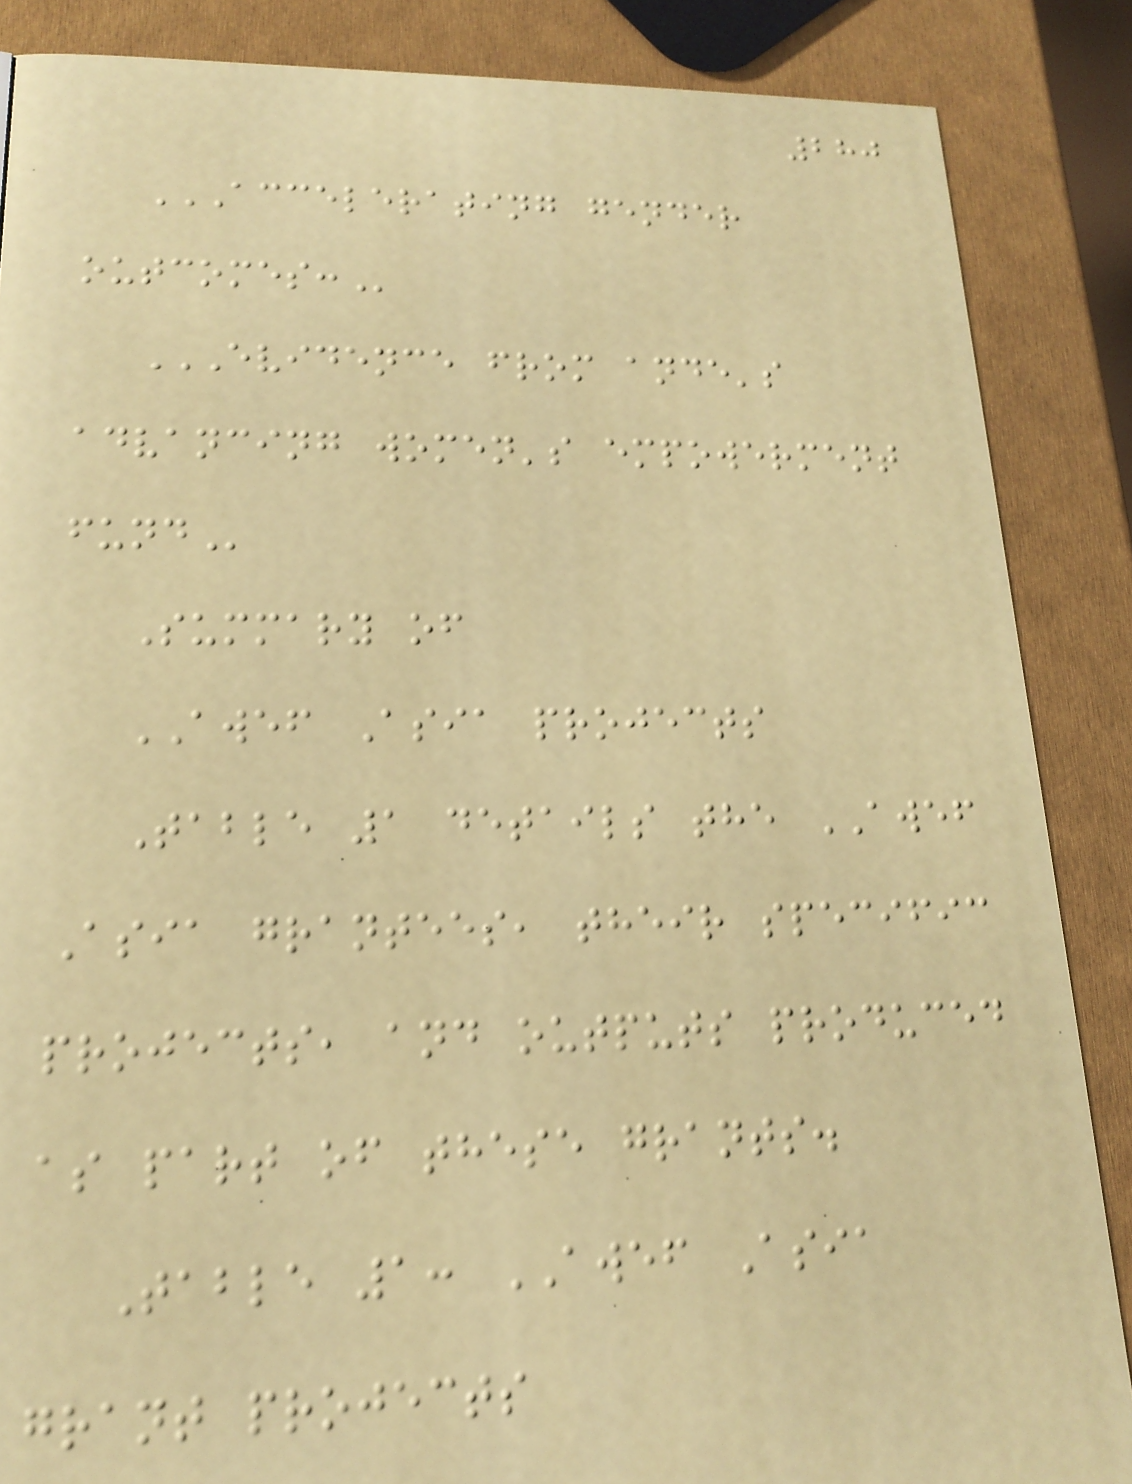280
ACCELERATING GENDER
OUTCOMES:
EVIDENCE FROM ANDE'S
ADVANCING WOMEN'S EMPOWERMENT
FUND
Summary of
AWEF Asia projects
Table 1 details the AWEF
Asia grantees, their specific
projects, and outputs produced
as part of these grants.
Table 1: AWEF Asia
grant projects
